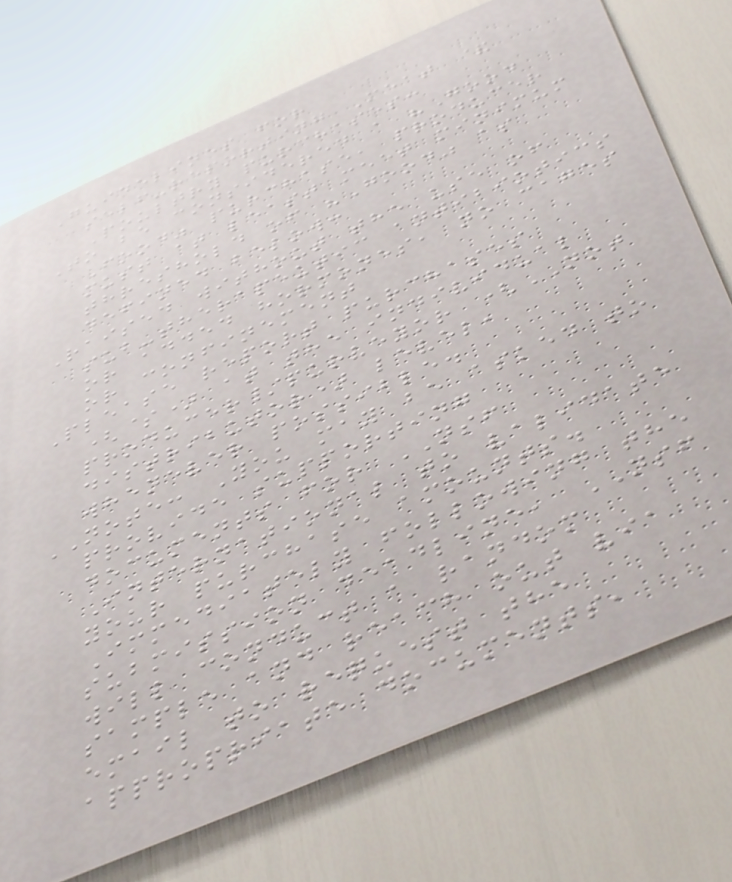Guidelines for
self-reporting Meat &
Poultry purchases:
To be considered a "Good
Food" purchase, producer
must at least meet minimum
threshold of "Good" as
defined below:
Raised without the use of
sub-therapeutic antibiotics
or added hormones, no cages
or confinement
Please report purchases
($) at the individual
producer/purveyor (NOT
distributor) level,
whenever possible.
NOTE: You may be asked to
provide supporting
documents for NSF
International to validate
your purchase amounts.
Immediately following the
submission deadline, NSF
will conduct a random
sample and reach out via
email to request the
appropriate documents,
